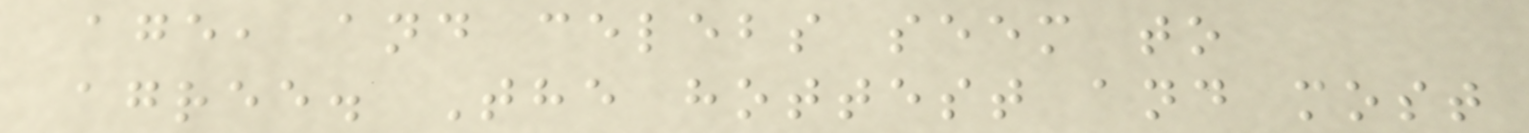age, and celebs seem to
agree. The hottest and most
